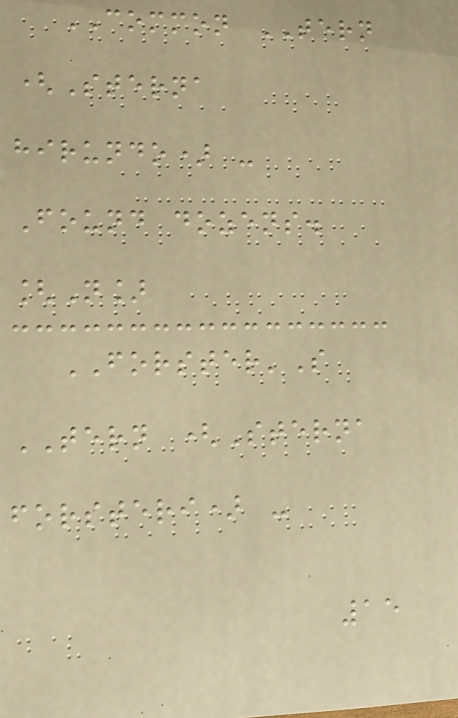COMMON TERN
(Sterna
hirundo) -
Found dozens.
[N]
FORSTER'S
TERN (Sterna
forsteri) -
15
